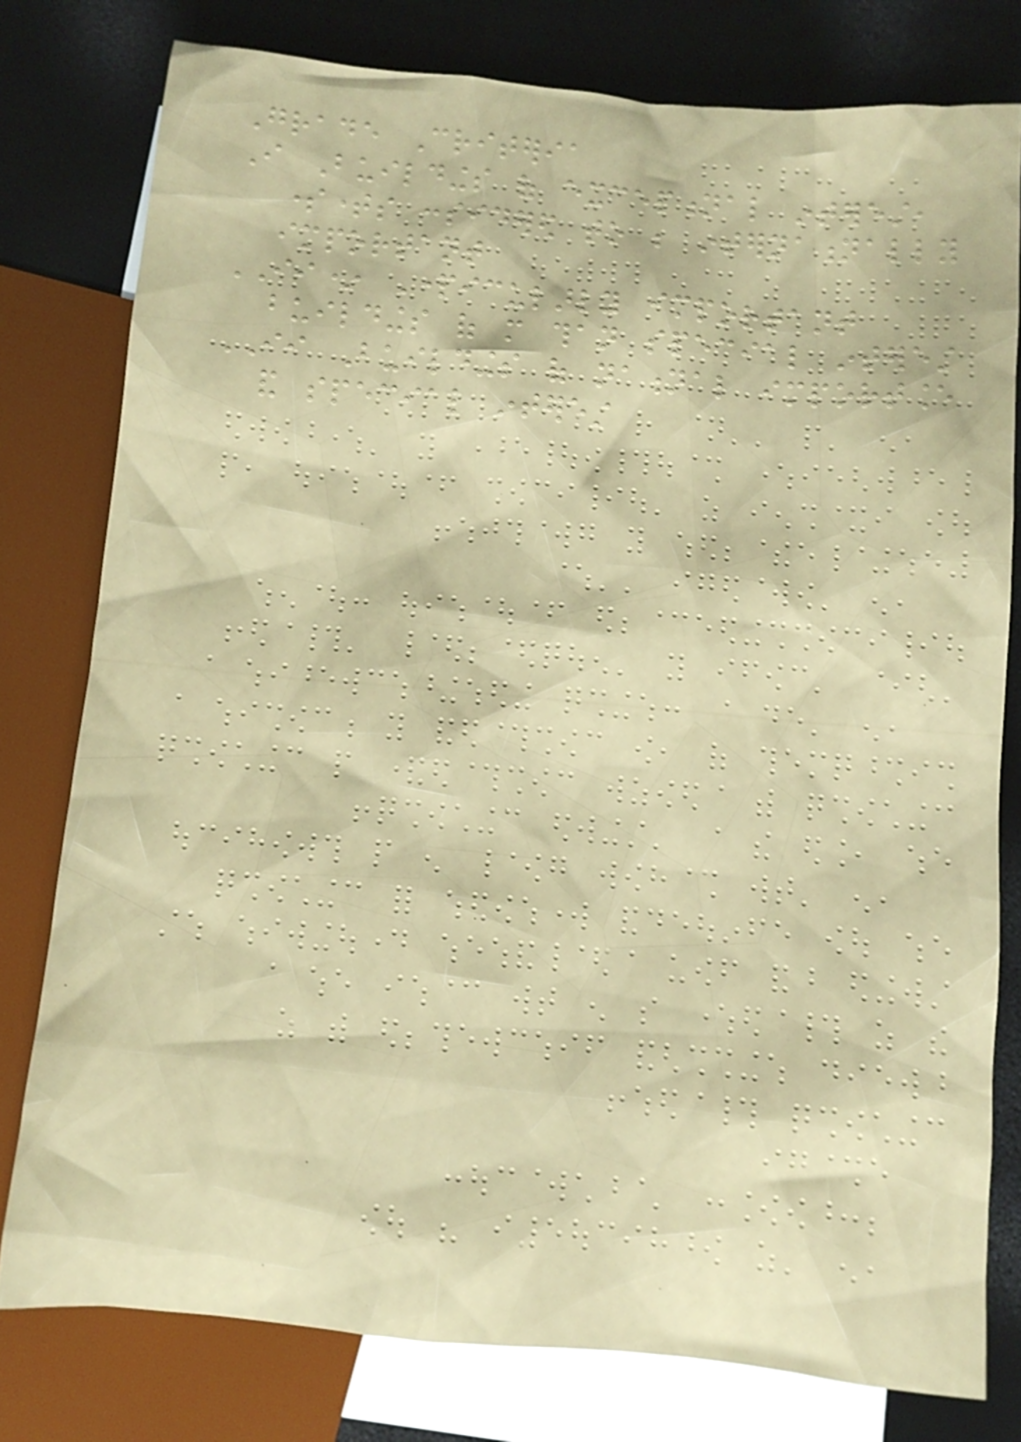Grade Criteria
I Buildings of exceptional interest,
sometimes considered to be internationally
important
II* Particularly important
buildings of more than special interest
II Buildings of national importance
and special interest
